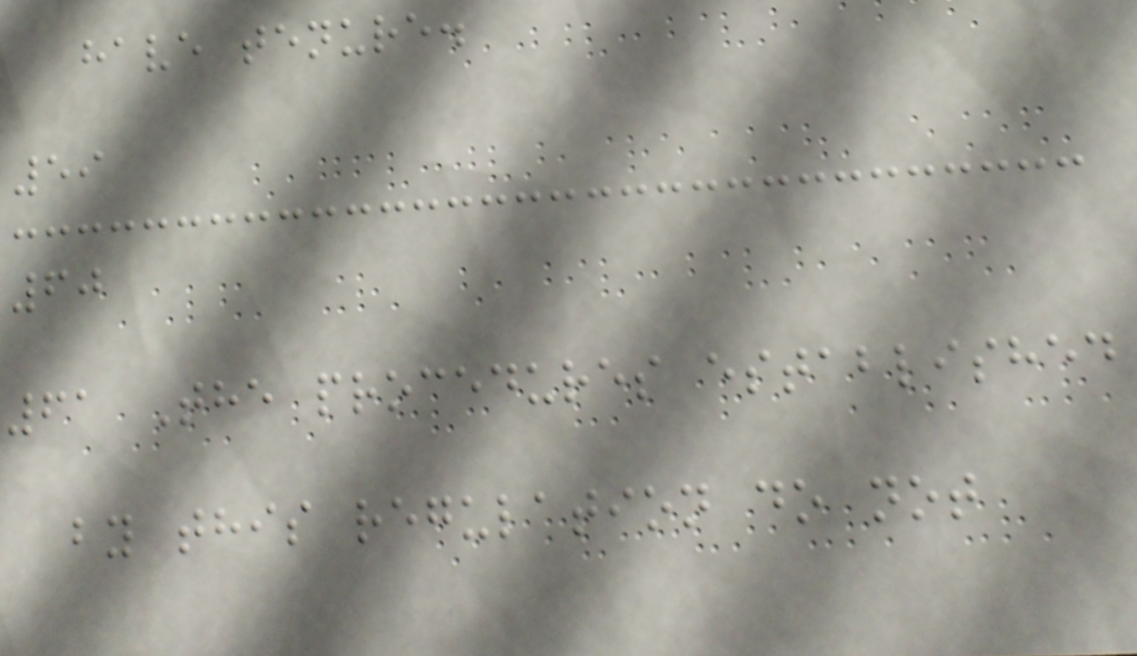have tenure.
59
60
61 The procedures established
by this regulation do not
